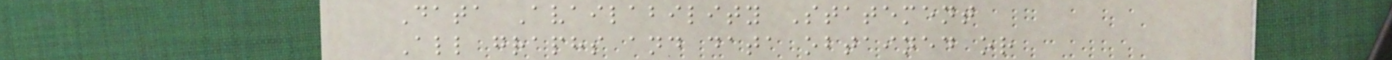Data Availability Statement
All graphs and data obtained or
